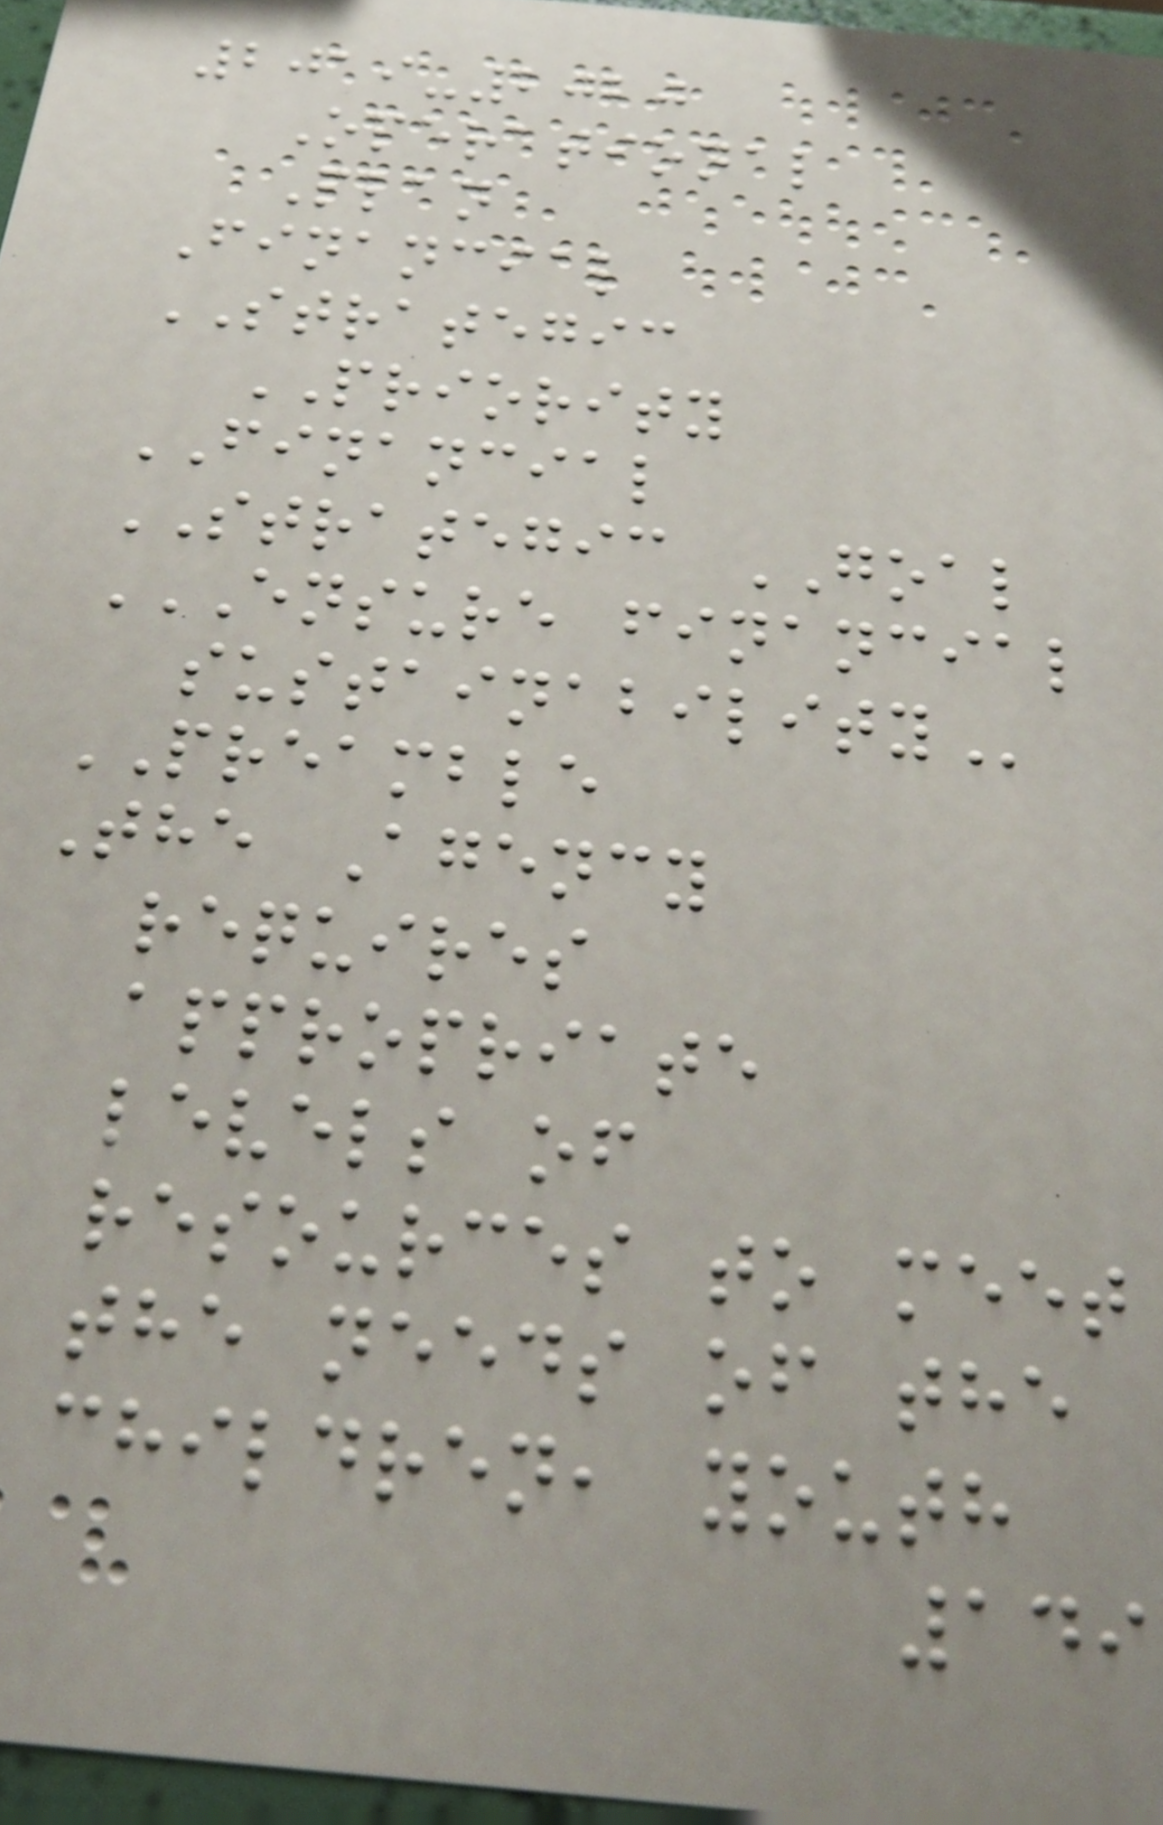2019-2020
Operational
Plan
Financial
STRATEGIC
PRIORITY
FINANCIAL
STRATEGIC GOAL
ENSURE FINANCIAL
SUSTAINABILITY
PREAMBLE
The Agency
requires
appropriate
levels of
resources to meet
the needs of the
children, youth
149
